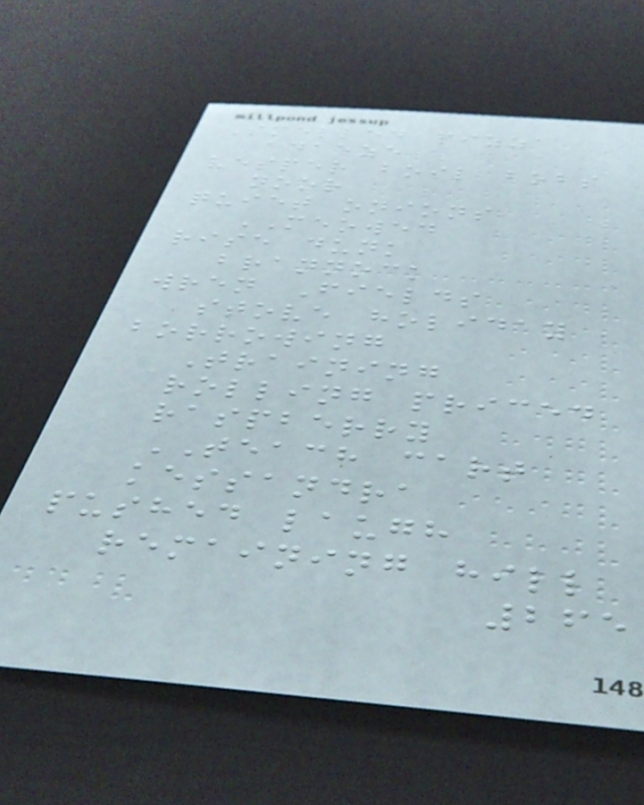Smelled pizza
adaeze
vesper boil bobs
noor
quiet onions
MEOWED
rise dunk
brannock
wren Fields
stove holiday
borrowing
Training
rolling priced
raspberry
TEACH cart
kessandra
pushed laugh
remaining hill
265
